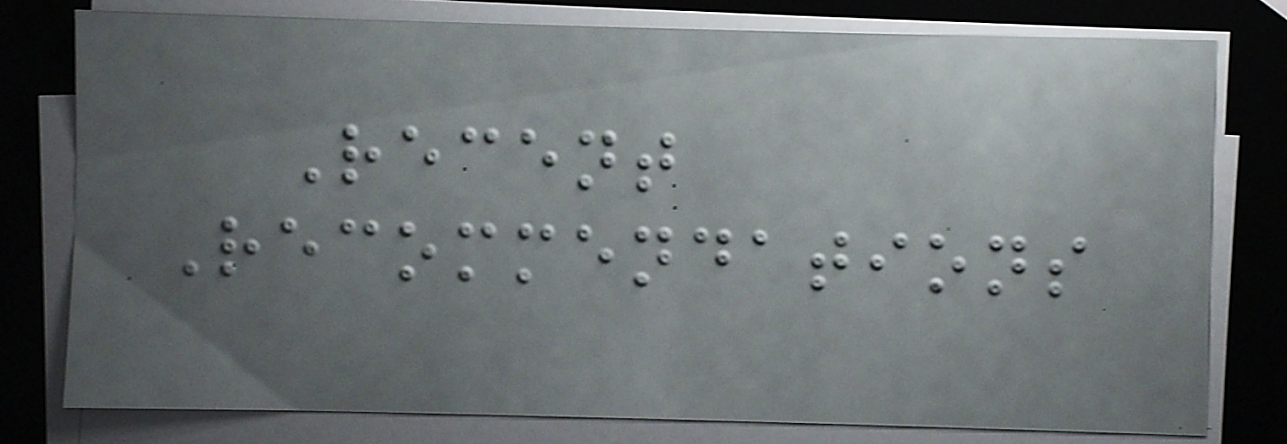Recent
Recommendations
